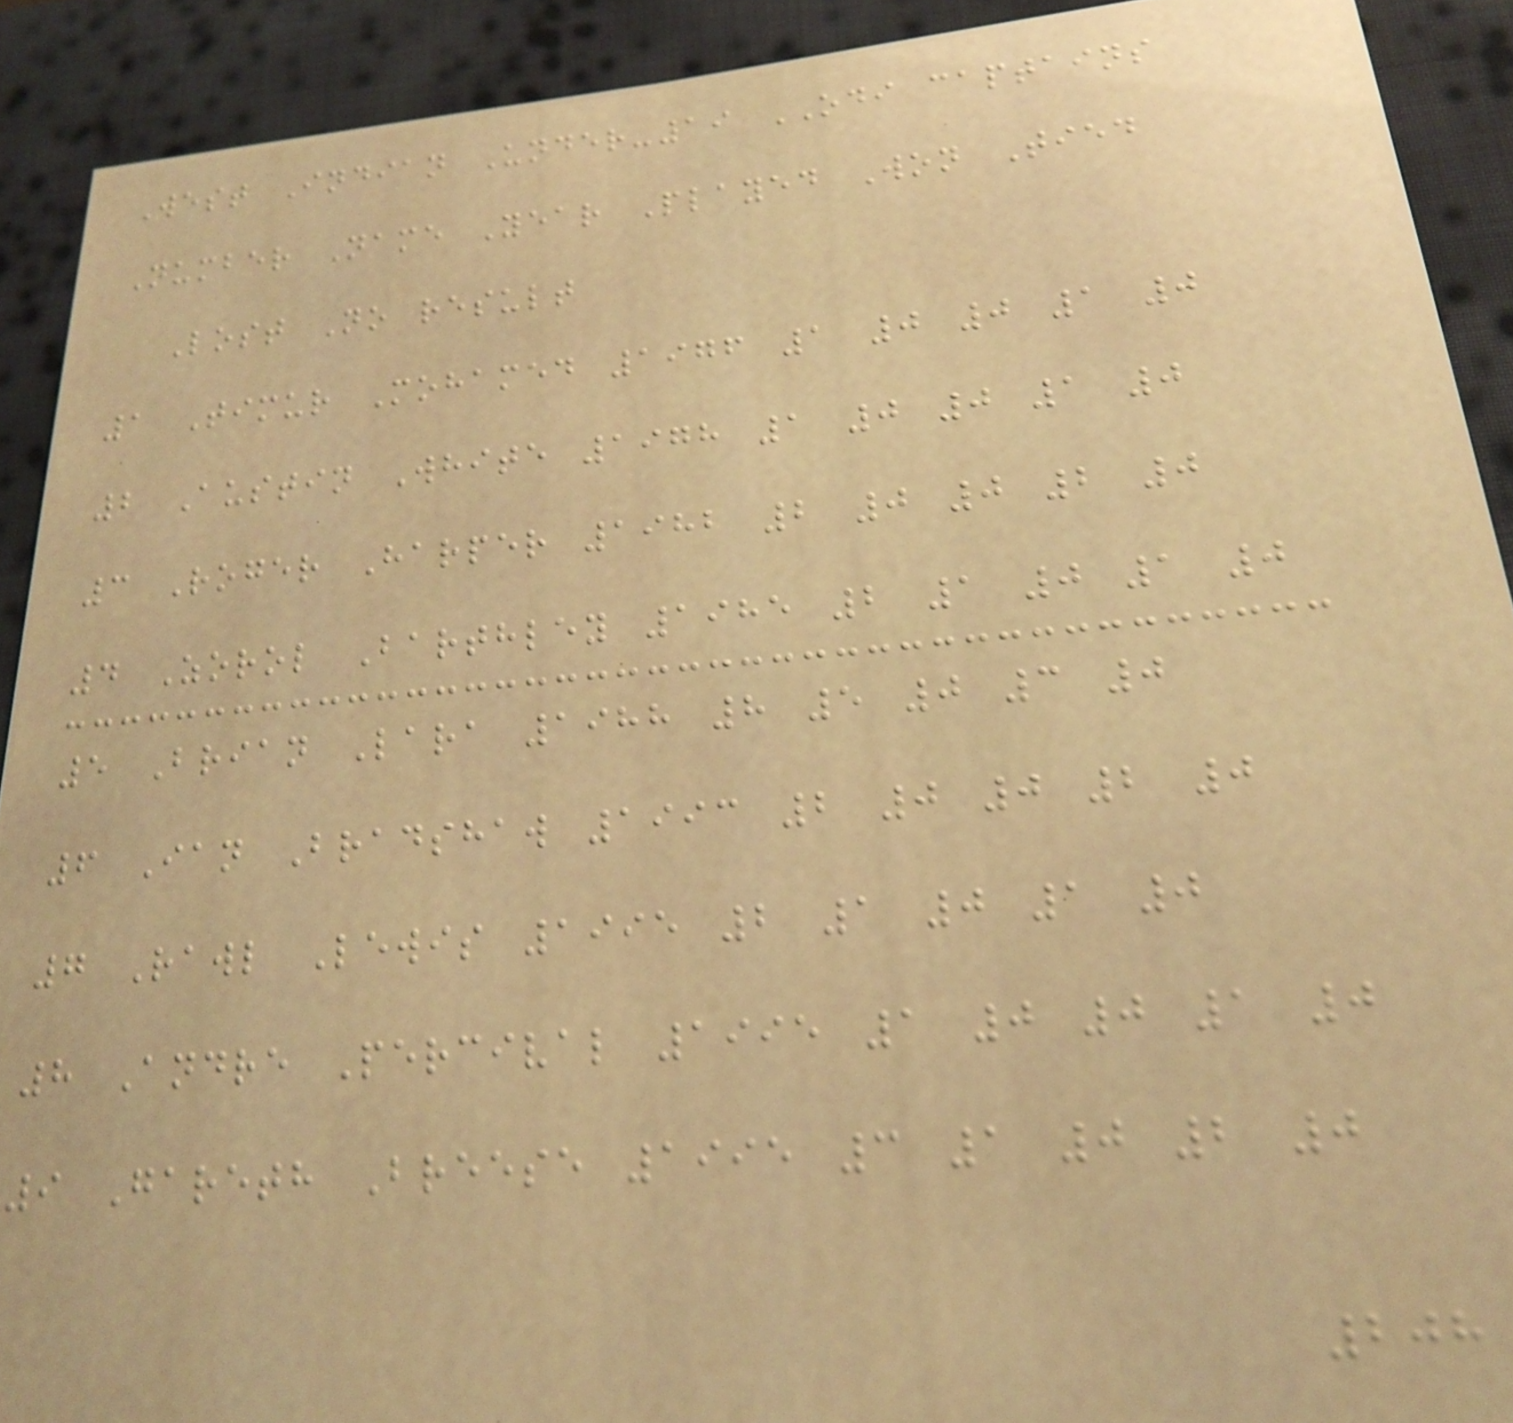West Indian Under-19 ODI captains
Number Name Year Played Won Tied
Lost No result
1 Timur Mohamed 1976 1 0 0 1 0
2 Austin White 1978 1 0 0 1 0
3 Roger Harper 1982 2 0 0 2 0
4 Zorol Barthley 1985 2 1 0 1 0
5 Brian Lara 1988 8 5 0 3 0
6 Ian Bradshaw 1993 2 0 0 2 0
7 Rawl Lewis 1995 2 1 0 1 0
8 Andre Percival 1995 1 0 0 1 0
9 Gareth Breese 1995 3 1 0 2 0
208
